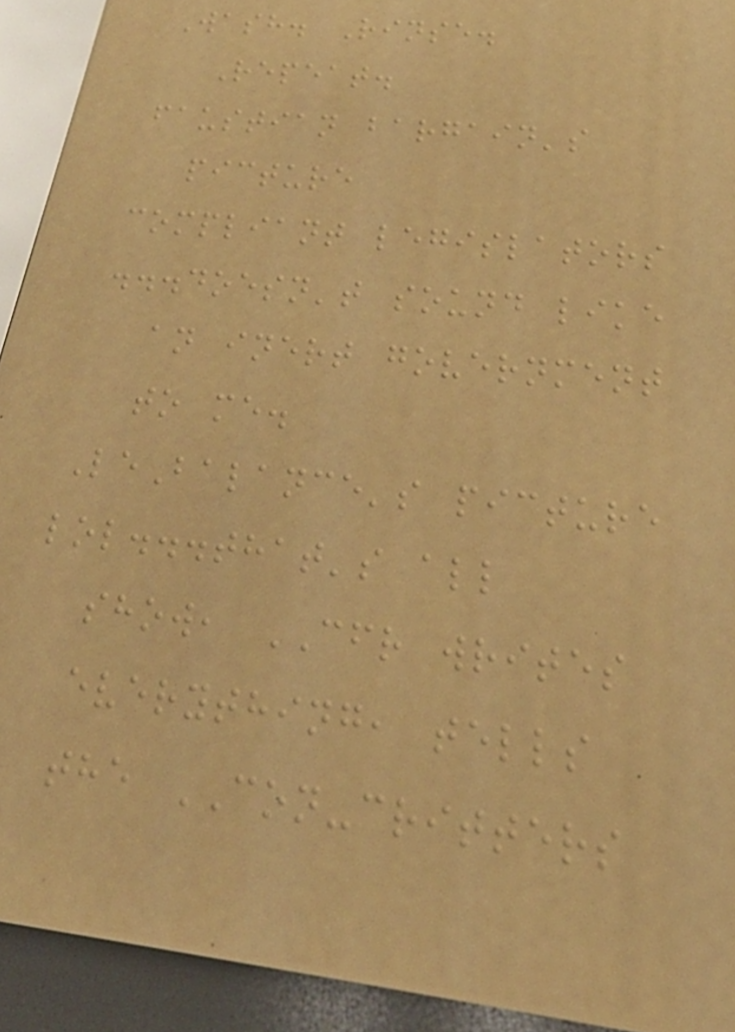Wash. Rinse.
Repeat.
faustian bargain's
picture
compliant legislators
...doesn't sound like
an inert government
to me.
LeBalance's picture
lol...that's all
show, CFR writes
everything, tells
the CON-critters
